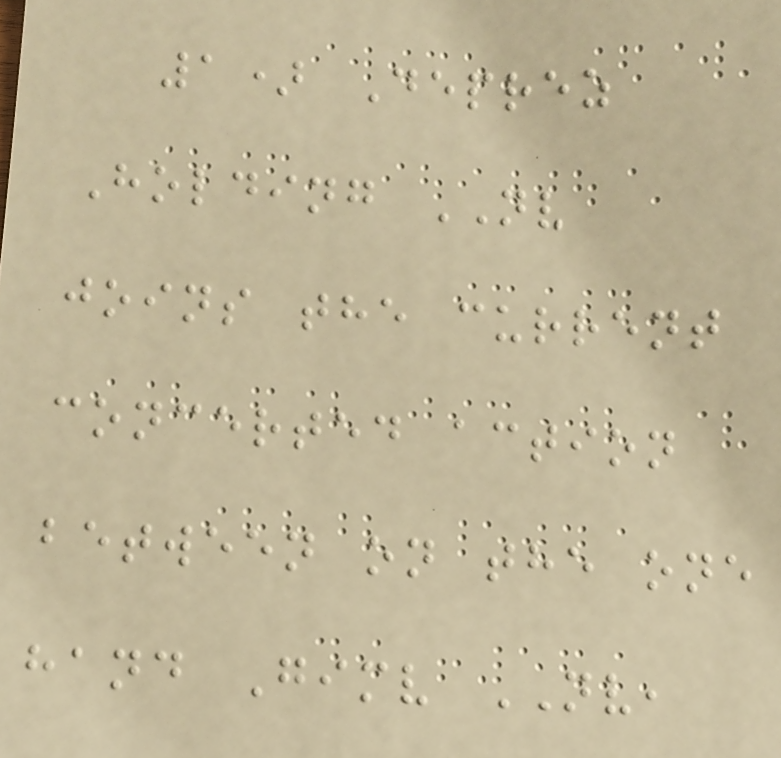1) Deprez
Holding NV
joins the current
concerted action
between on the one
hand Gimv NV,
